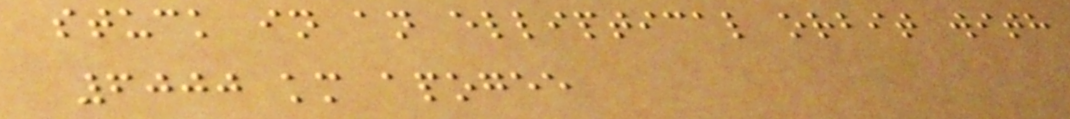stuck in an elliptical orbit with
6000 km apogee
